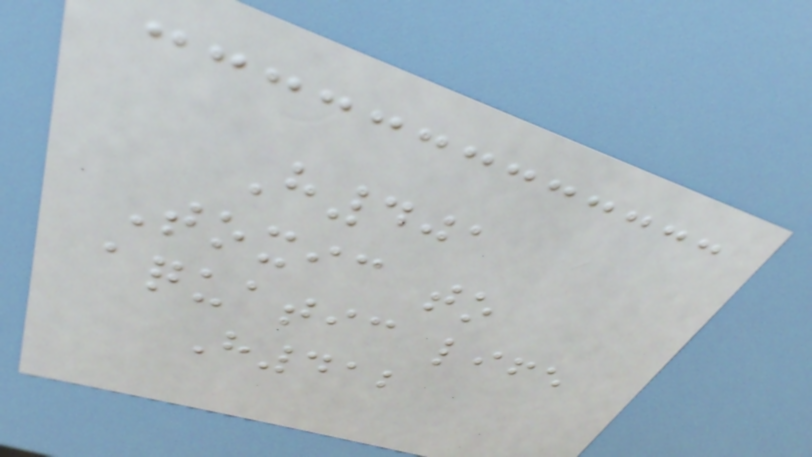H401
Toxic to
aquatic life
H412
